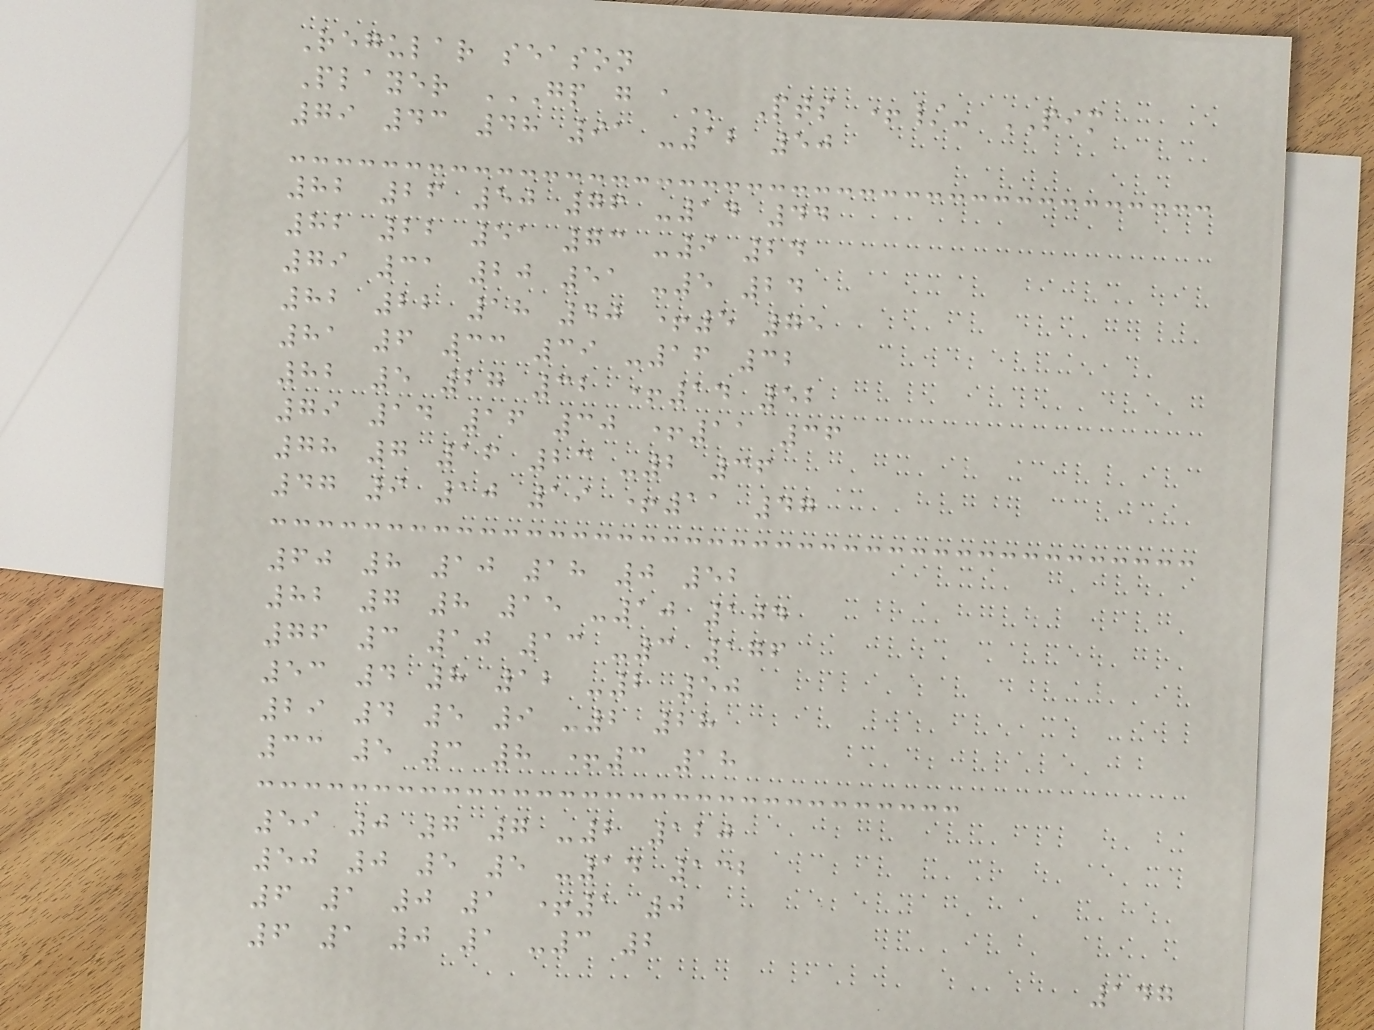Regular season
Player GP G A Pts +/- PIM
79 43 48 91 -12 50
82 26 50 76 -14 44
82 22 51 73 -9 24
79 31 20 51 -5 24
82 22 18 40 +5 75
81 6 33 39 -16 32
82 5 27 32 +14 52
79 14 16 30 +11 36
78 7 16 23 -2 36
47 9 10 19 +11 47
60 8 10 18 0 52
82 7 8 15 -10 104
76 3 10 13 -3 176
53 4 8 12 -2 50
29 4 5 9 -2 28
33 5 3 8 +3 18
59 0 7 7 -2 120
50 0 5 5 -14 132
6 1 0 1 +1 0
6 1 0 1 -3 2
147
